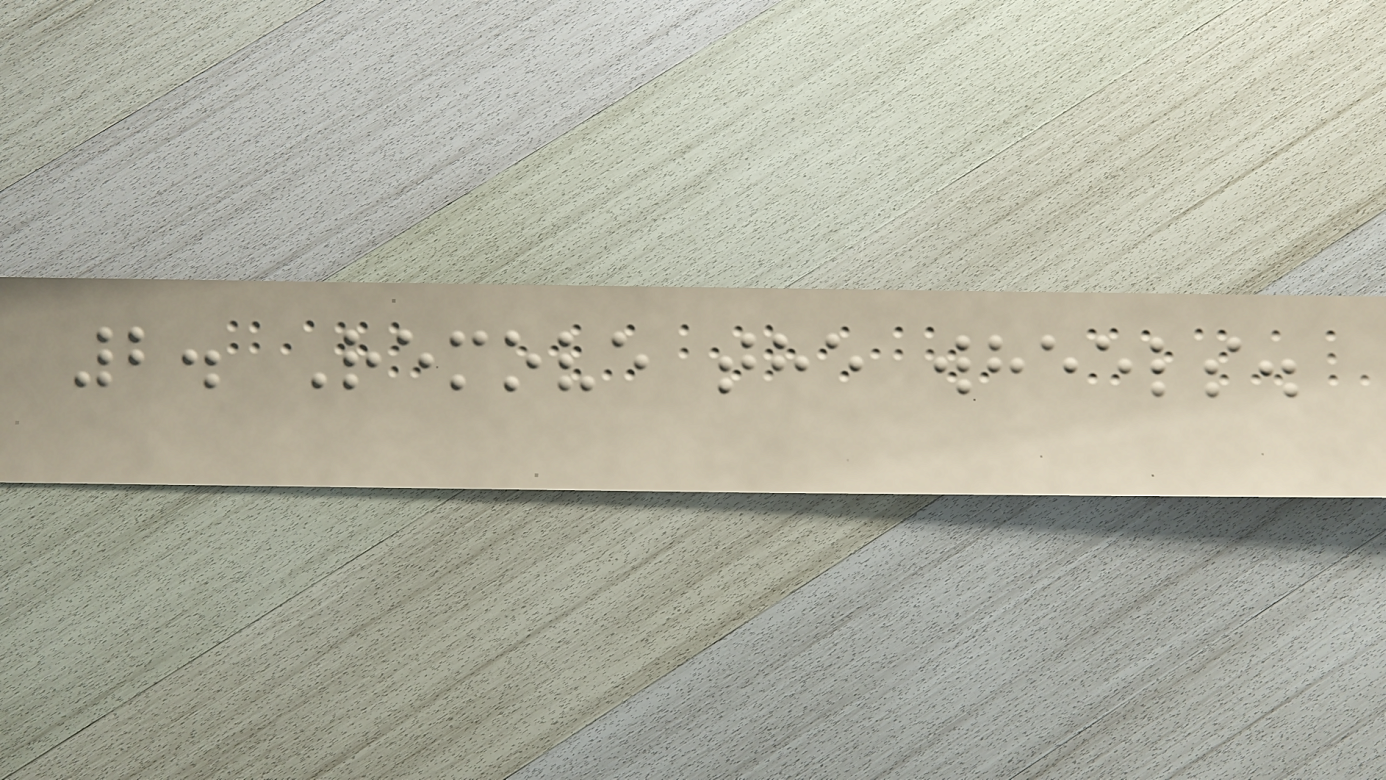2. Remove the wheels.
